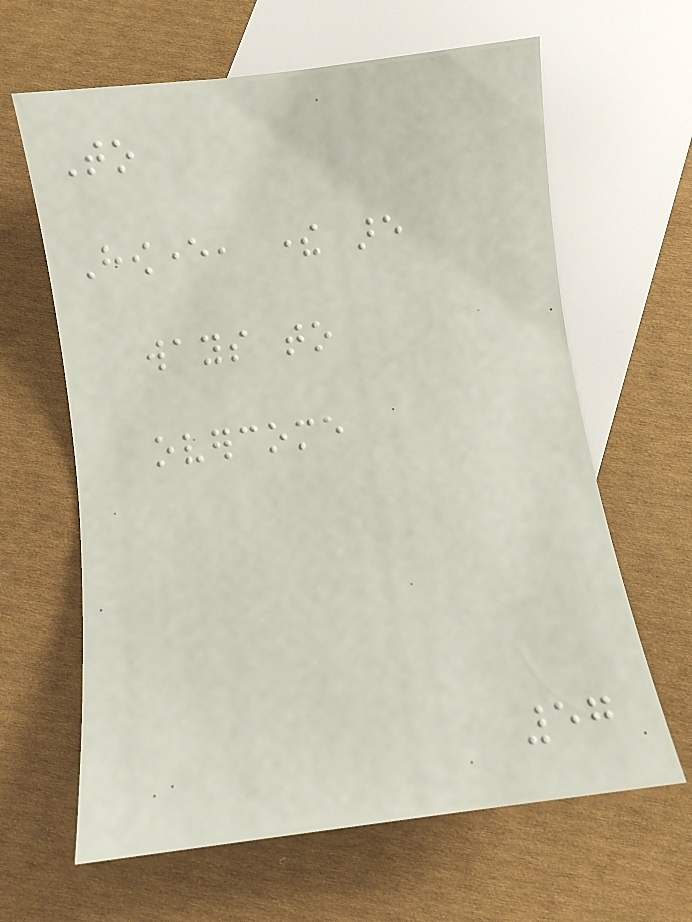To
However, there are
ways to
overcome
57
